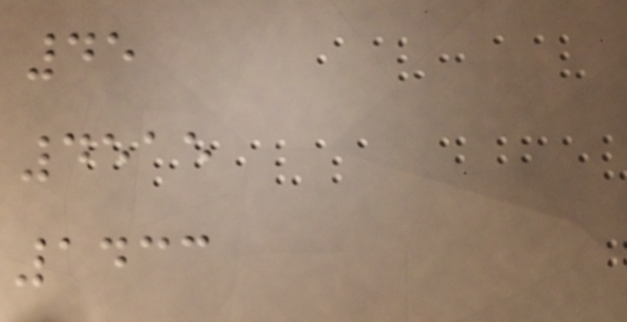45
4515
1433
